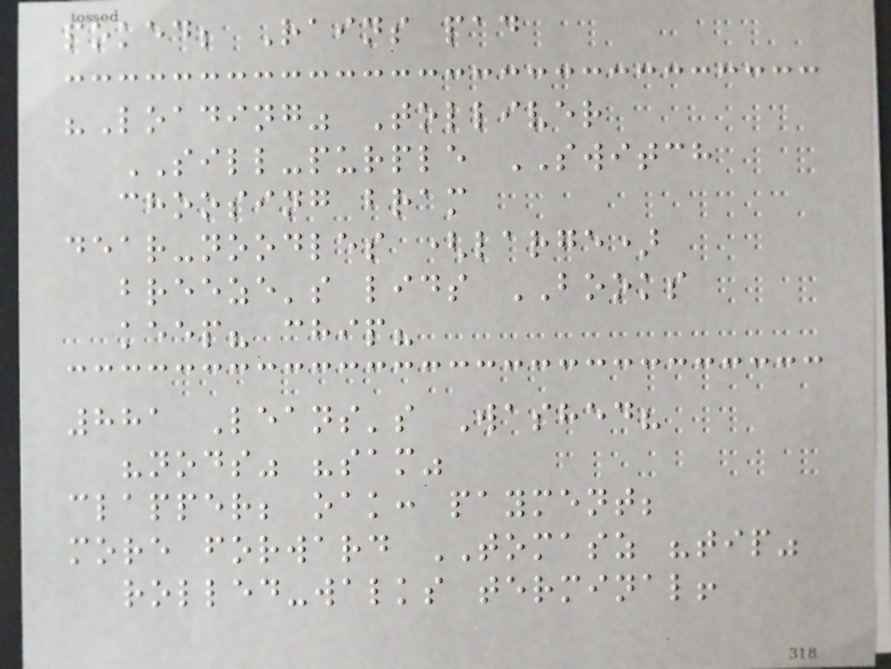poked; Rains pad
"Loading" Tolliver
SILL-purple SWITCH
choosing bram
dear-noodles (large)
breeze's lids BOOKS
keep? chip?
881 Leans's Washed?
"nods" "sam"
clapper; oak: payment;
more forward TOMASZ "tip"
rolled-walks terminal!
